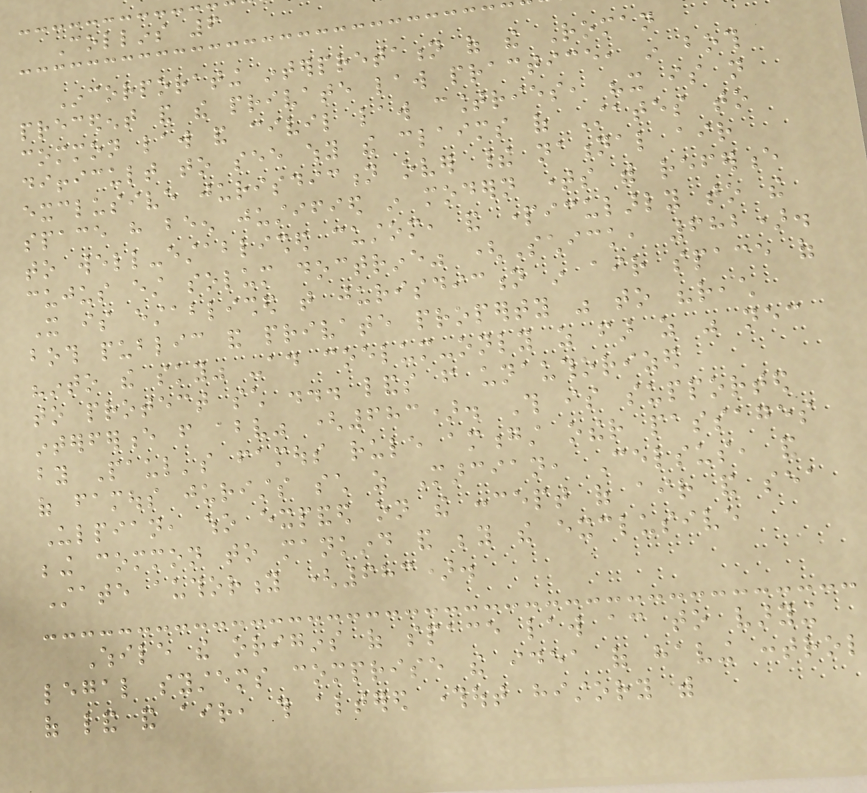Collins 6
Incorporating interpretation of the Roman
precedent and the private law practice, in both
common law and civil law countries, "it is not
difficult to see why the claims of States to
exclusive jurisdiction over their national air
space have been justified in modern times with reference
to well-established custom, and particularly to the
cujus est solum doctrine" (Schick, 682).
It is established that jurisdiction in air space of
both public and private property was to "reach
"into the sky" -ad coelum-only as far as was necessary
to protect such ... lands from unauthorized
interference from above" (683). This is supported
by Paul's famous rule amongst other passages
of famous jurists such as Marcian, Celsus, and
Ulpian, who expanded on the concept of air and sea
being common to mankind and beyond the exclusive
State authority (683).
While the origins of space law according to varying
legal systems comprise the idea of having control
of land and air, this altered throughout history with
